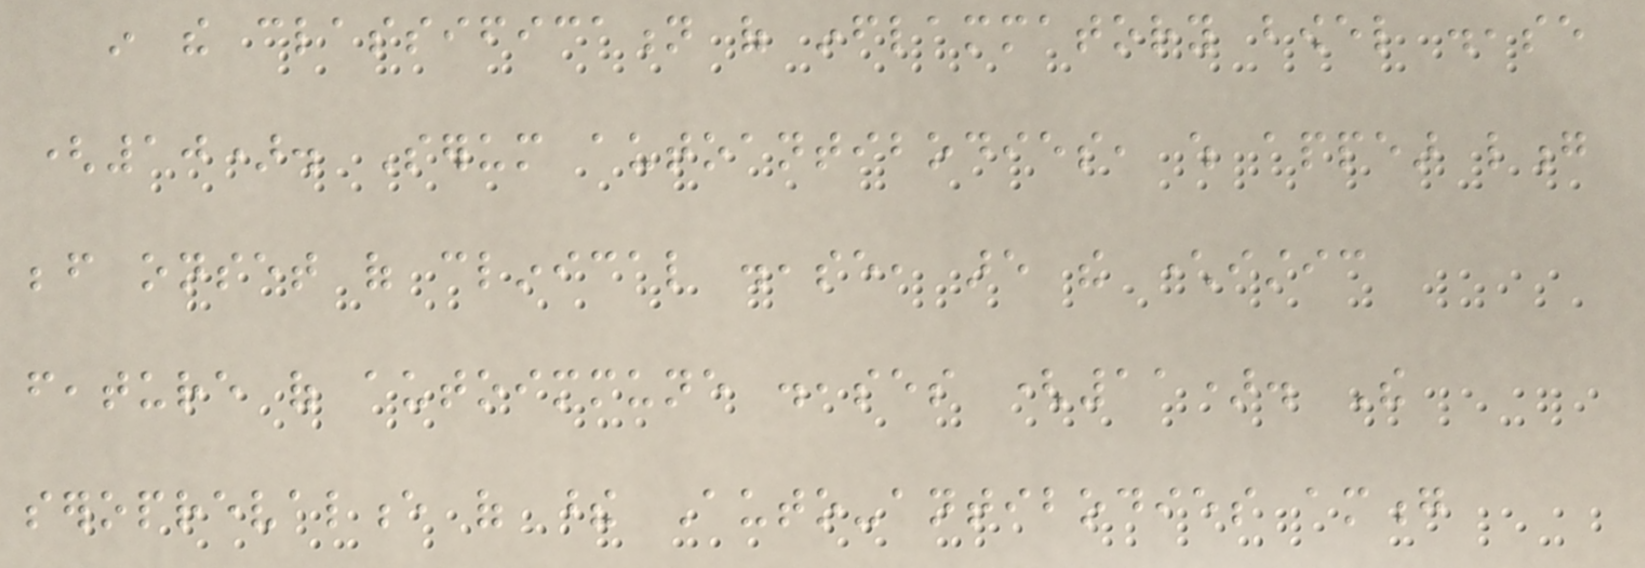in the classification of inflammatory bowel disease
(10). Serum autoantibodies, which appear long
before onset of clinical disease, are the characteristic
feature of autoimmune diseases (11). The
seroprevalence of these Auto-antibodies among
